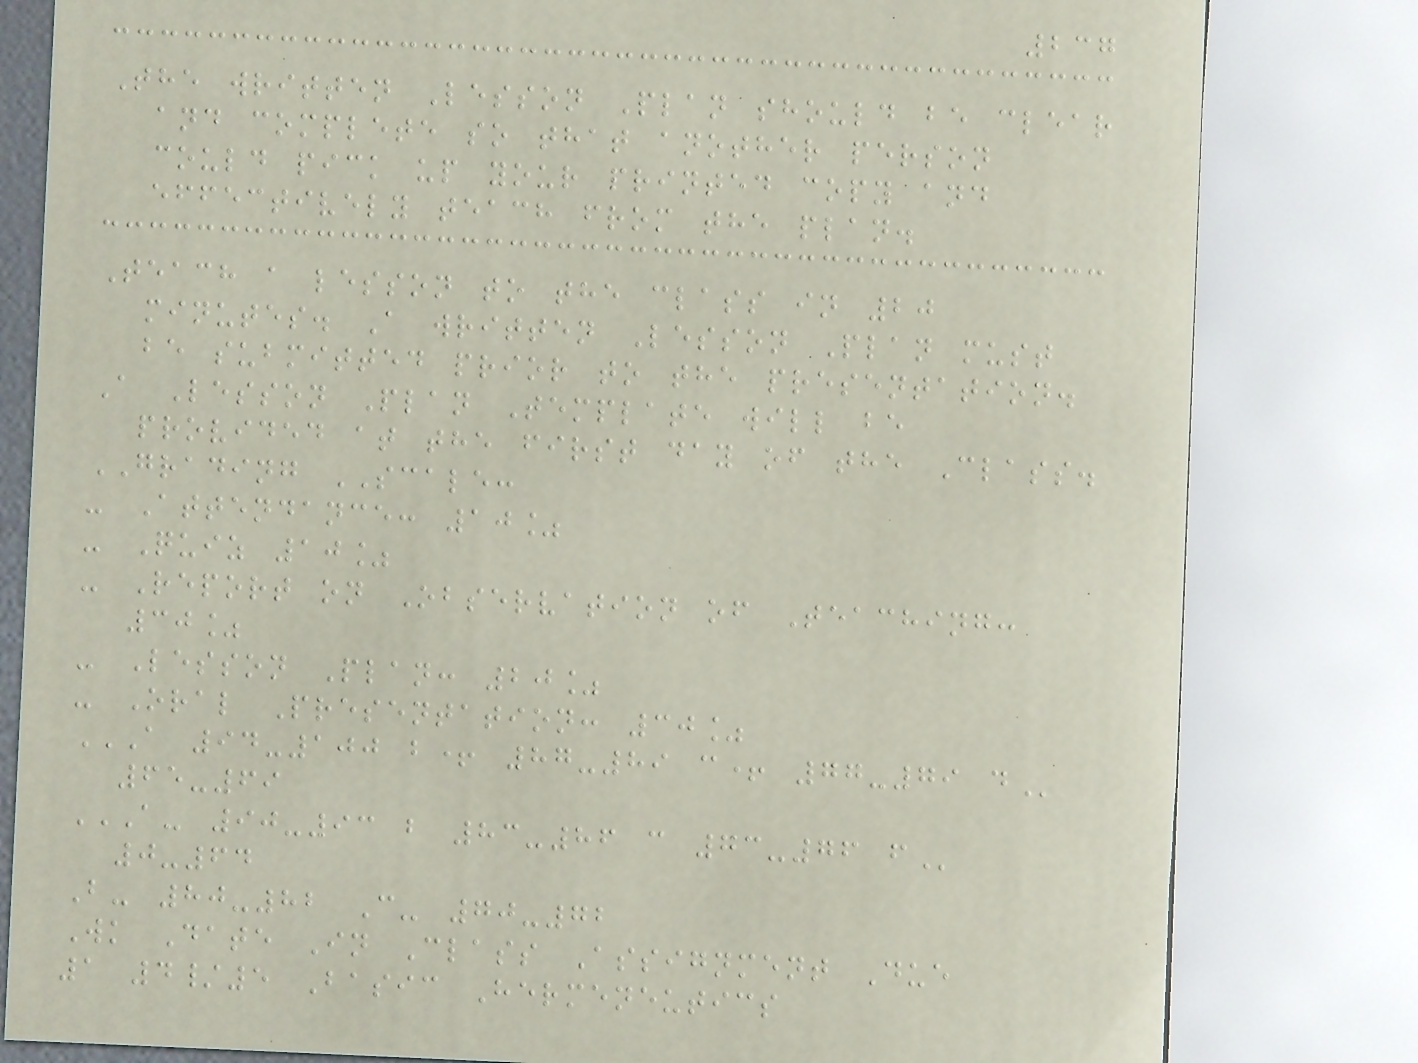237
The written Lesson Plan should be clear
and complete so that another person
could pick up your printed copy and
effectively teach from the plan.
Teach a lesson to the class in 20
minutes. A written Lesson Plan must
be submitted prior to the presentation.
A Lesson Plan Template will be
provided at the first day of the Class.
GRADING SCALE:
- Attendance: 10%
- Quiz 10%
- Report on Observation of Teaching:
30%
- Lesson Plan: 20%
- Oral Presentation: 30%
A 94-100 B+ 87-89 C+ 77-79 D
65-69
A- 90-93 B 83-86 C 73-76 F
0-64
B- 80-82 C- 70-72
Wk Date In Class Assignment Due
1 4/5 Basic Hermeneutics
